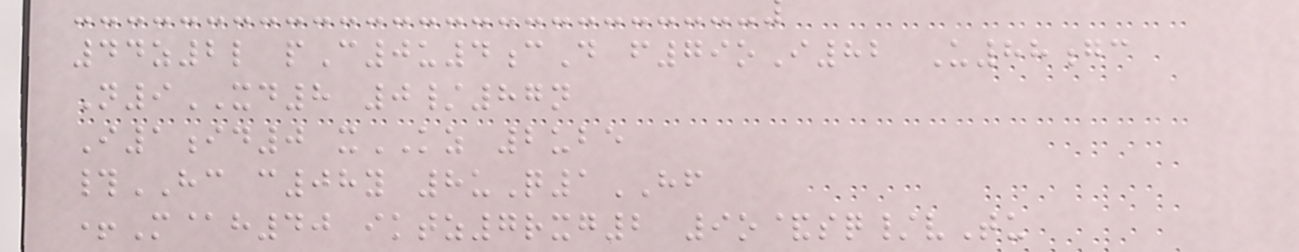44z2l pC0u4cD f79oI82 U88gc
N9XD8 0/87n
I1id0 xKZ 2ube
#HC c08y 8uQ1HF
+M@h40 iktz7rxg2 9o&sq/vTu
